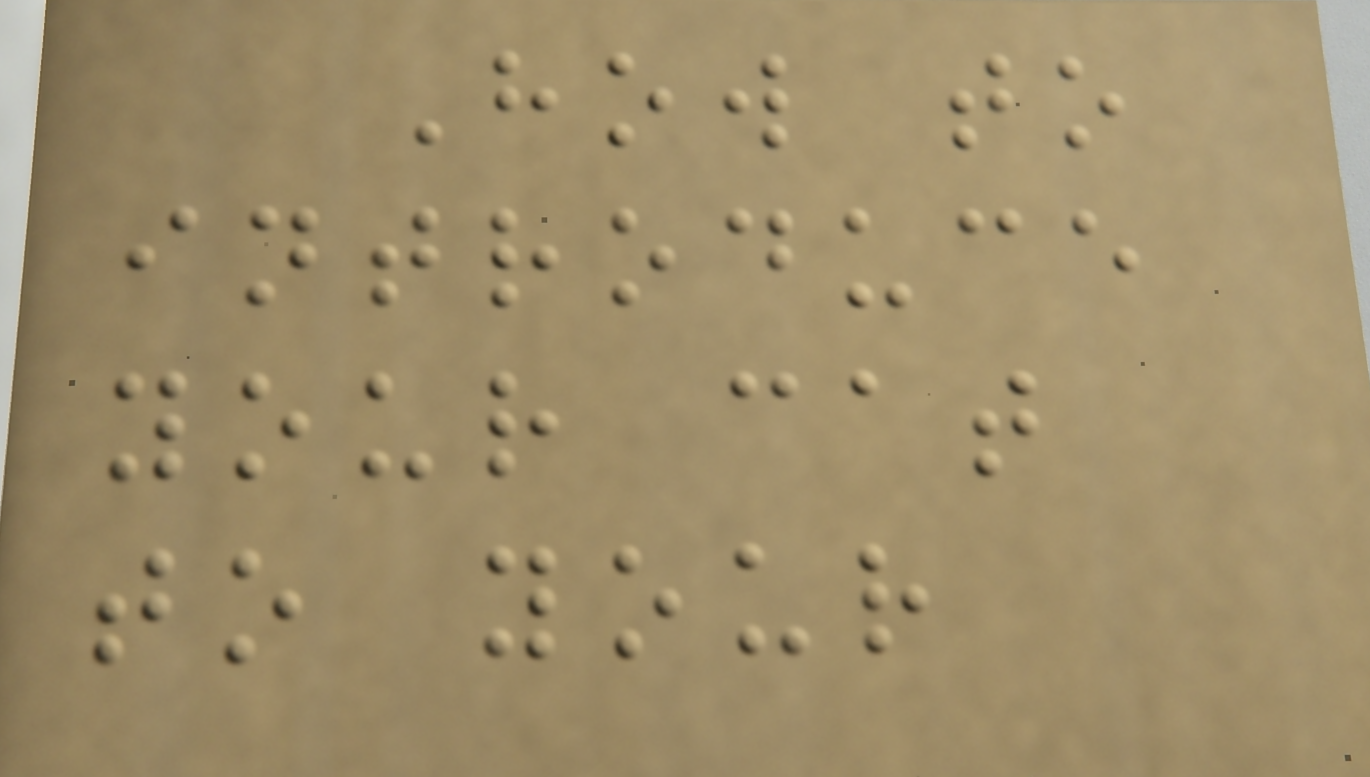How to
introduce
your cat
to your
